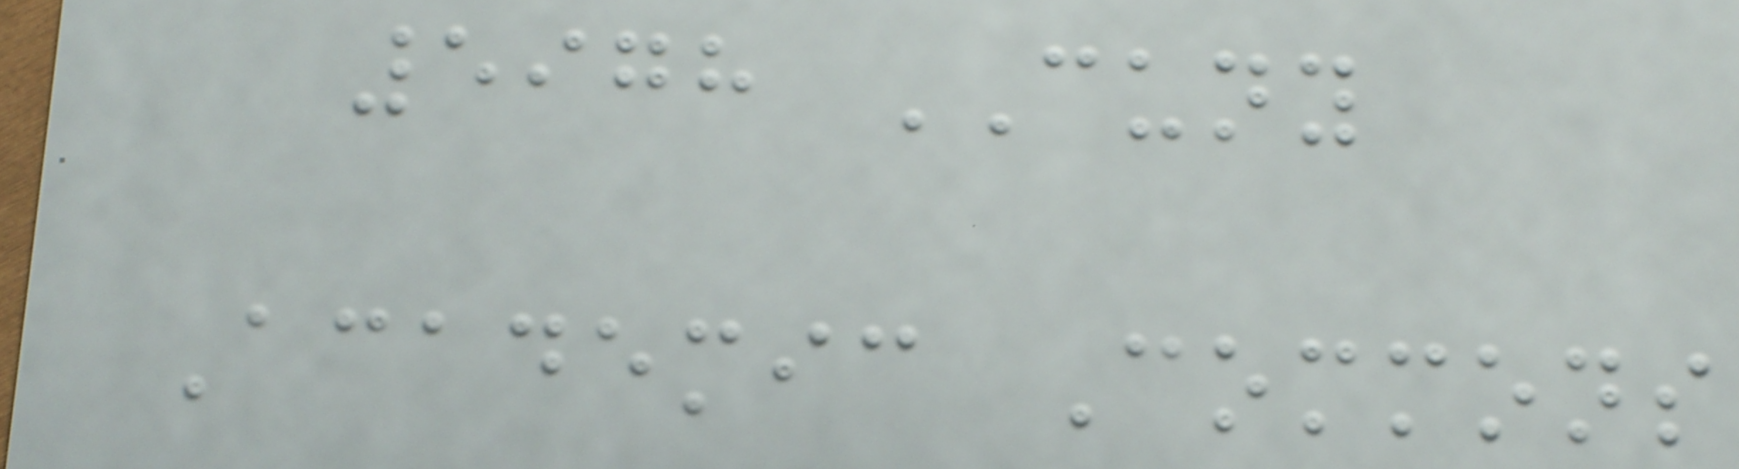5978 CUNY
Academic Commons
